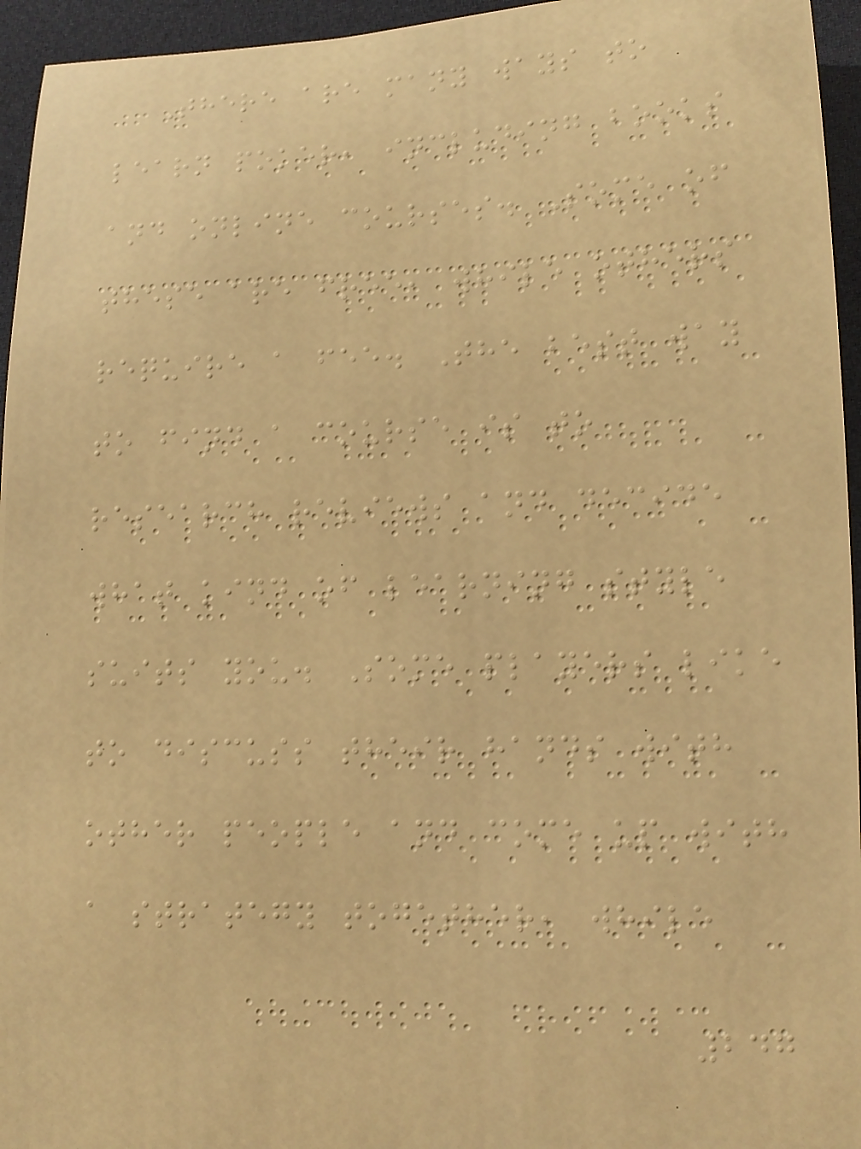There are many ways to
learn poker, including books
and online courses. Some of
these are free, while others
require a fee. The best way
to find a course is to
research reviews and decide
what kind of learning style
suits you. Some players like
to discuss their hands with
other people and come up with
a strategy together, while
247
